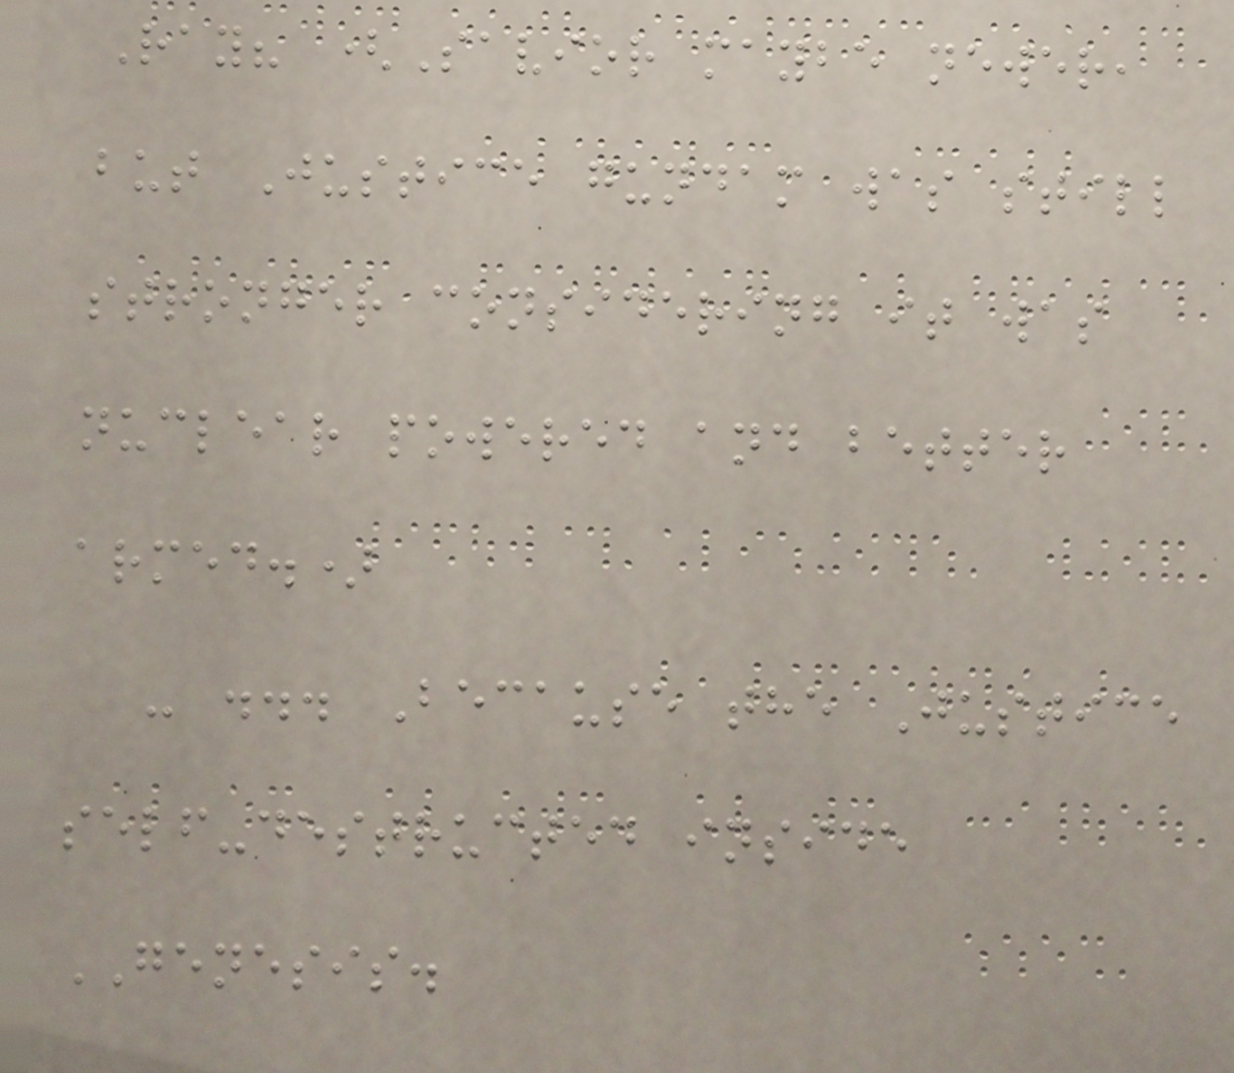Ray? (Savior maybe newer,
but Justice gundam was still
stronger considering it was
nuclear powered and better
armed.)
- ... Because the Justice
self-destructed inside
GENESIS.
